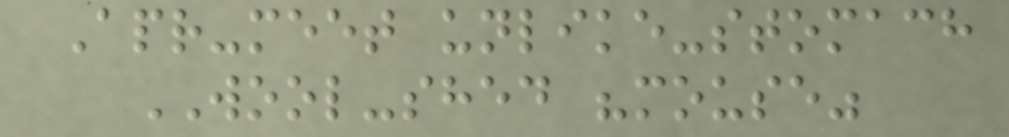Apr-meet unlike-stomach
WOOL-shed "mouse"
